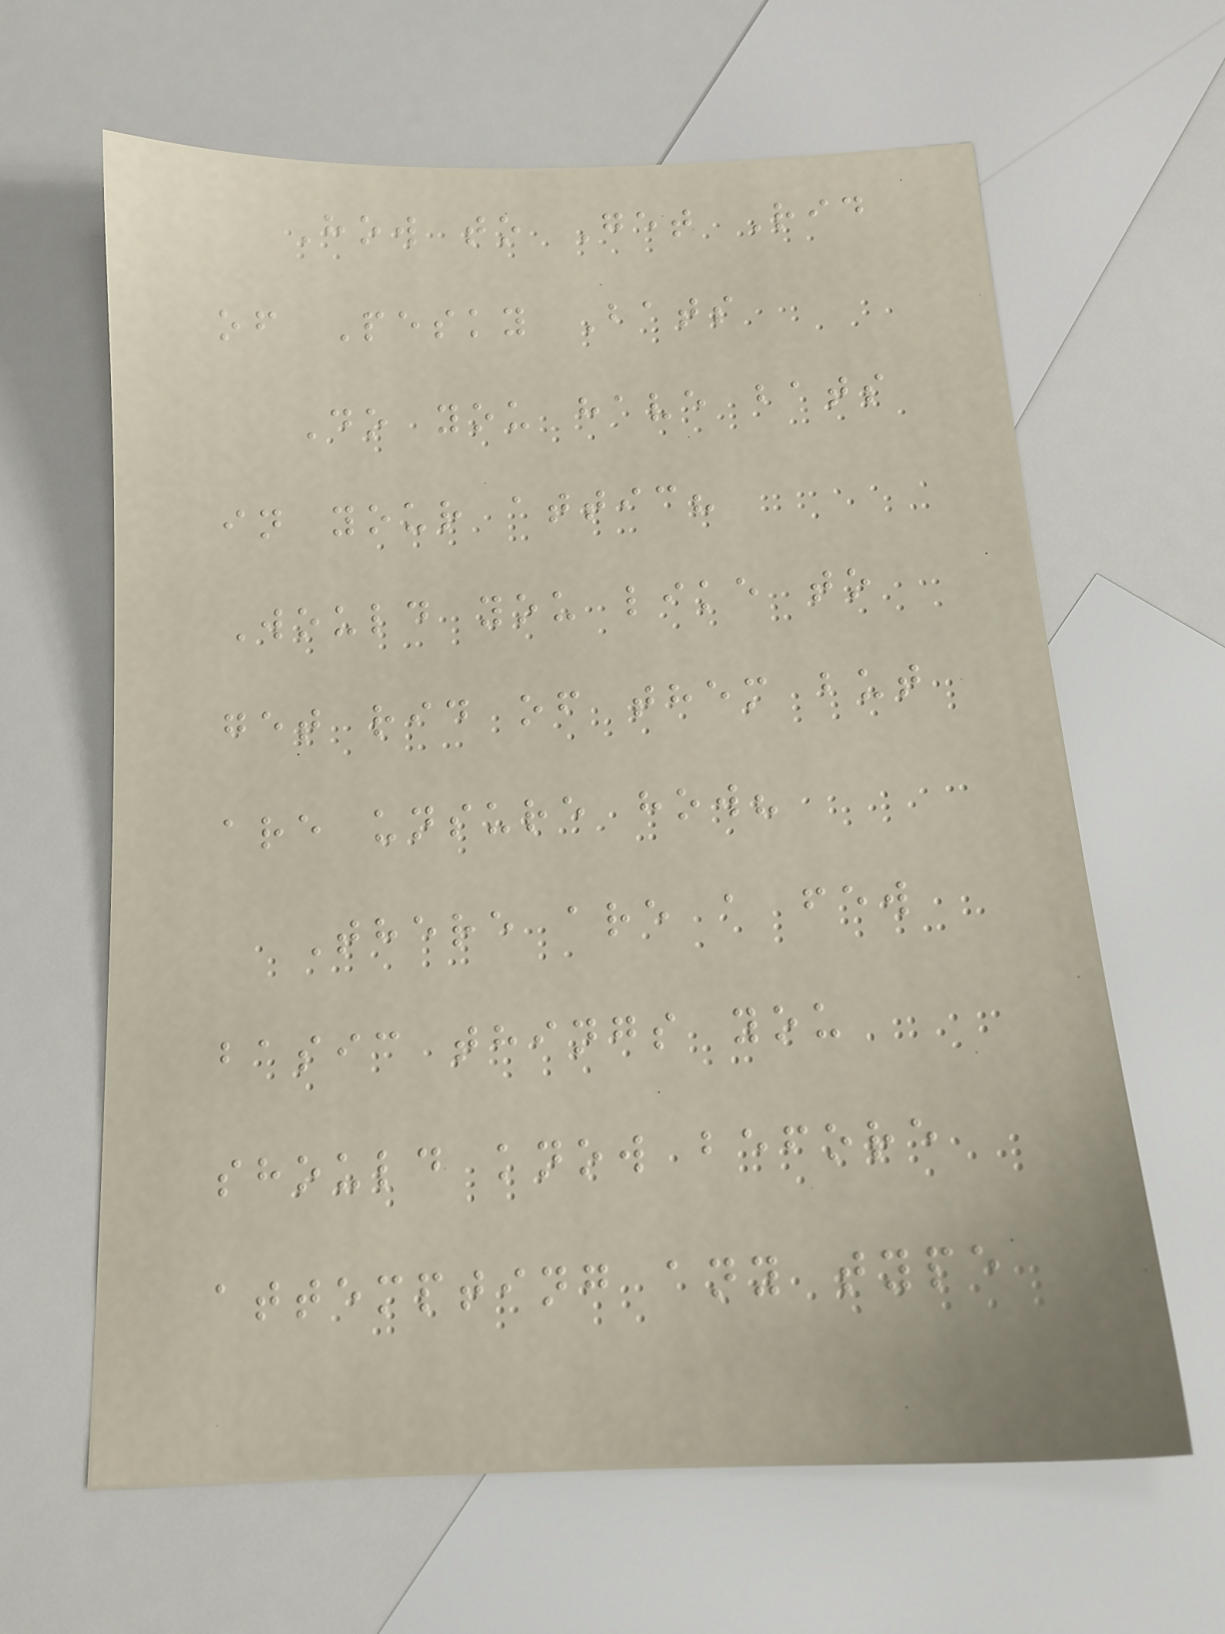How to Get Rid
of Pesky Bats
Do you have bats
in your attic?
Would you like to
get rid of them but
are unsure how?
There are a few
basic things you
should know before
attempting any type
